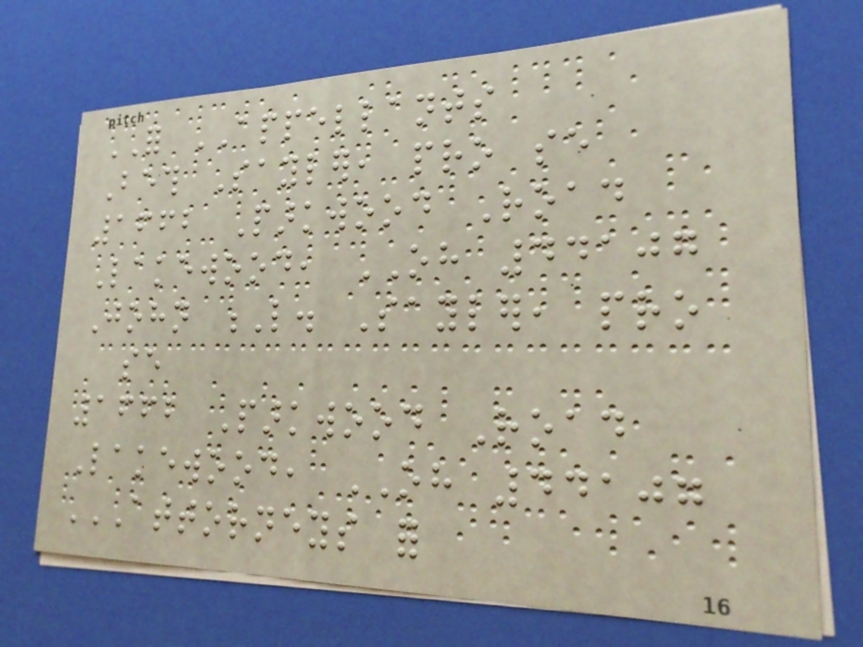FOR APPELLANTS
Beth Sayler, pro se
1662 Parkwood Road
Lakewood, OH 44107
John L. Sayler, pro
se
1662 Parkwood Road
Lakewood, OH 44107
ATTORNEYS FOR
